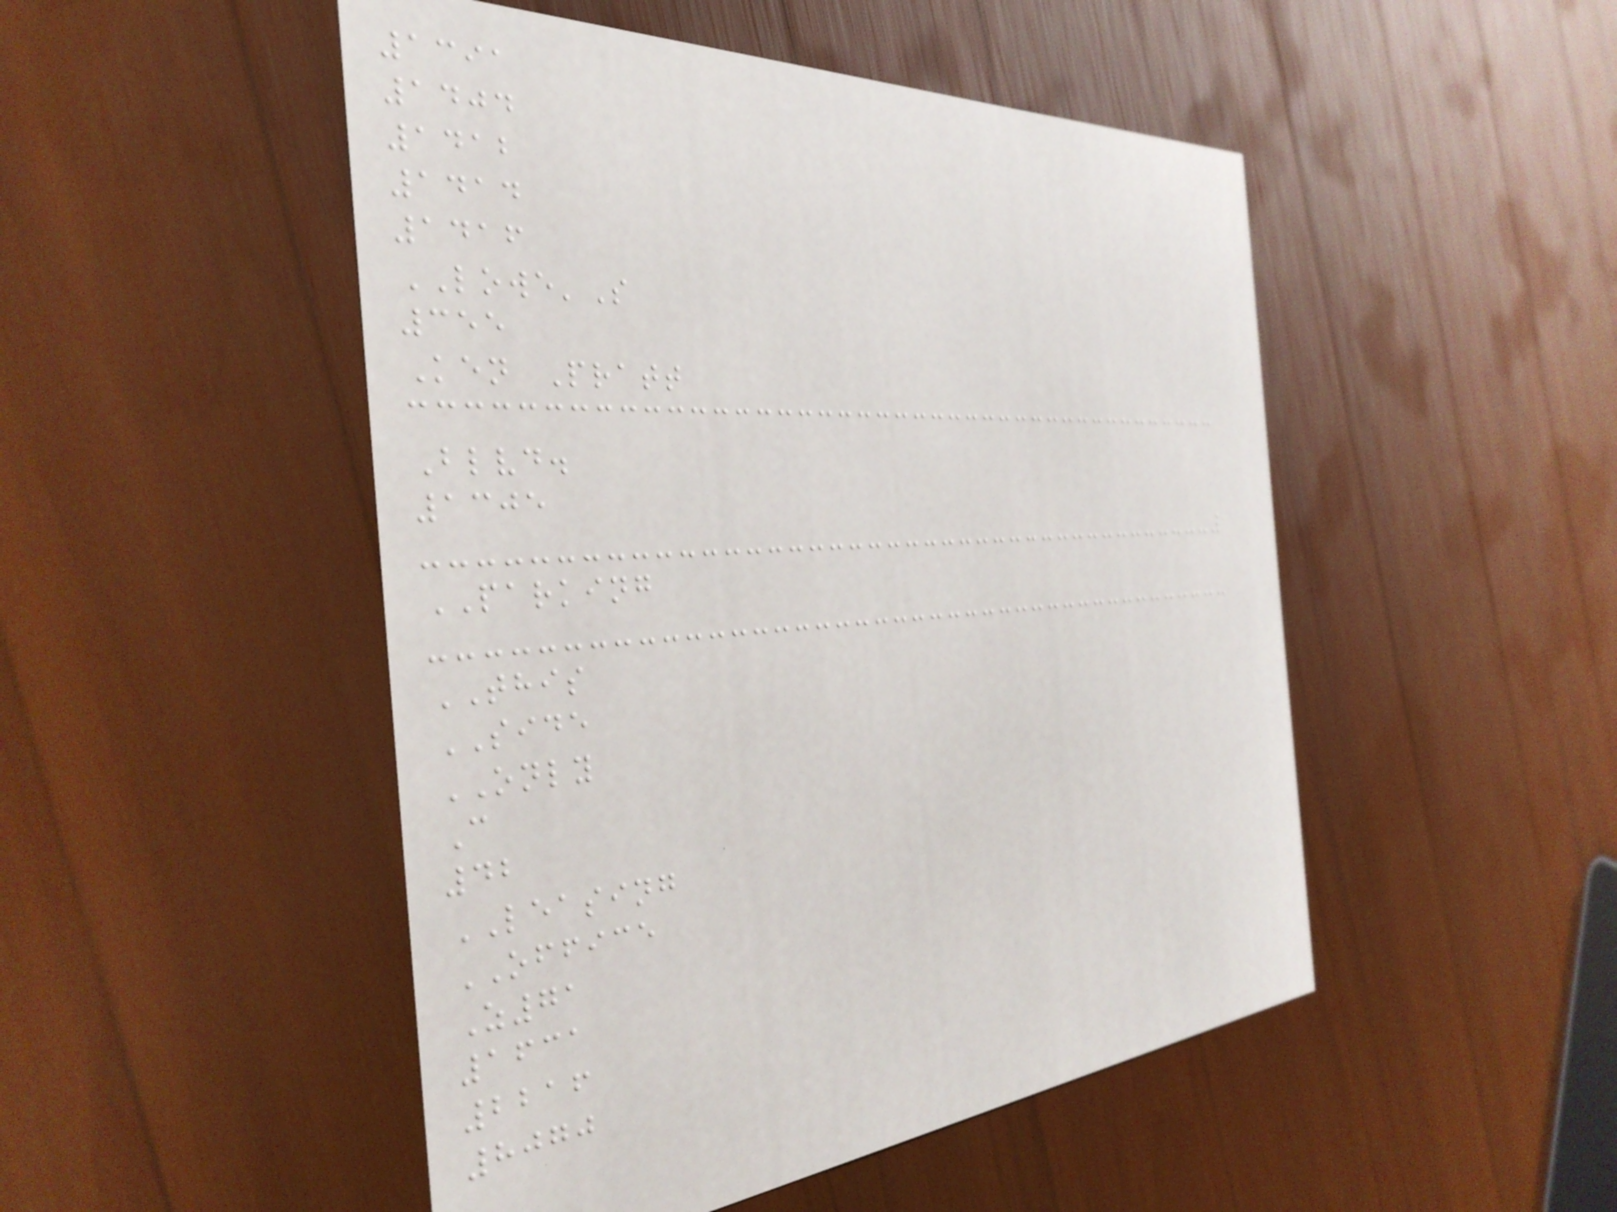1391
1404
1412
1414
1416
LOWE'S
355
Ken Pratt
Blvd.
1305
PARKING
THIS
SIDE
ONLY
C
42
LEASING
OFFICE
Z71
1631
2216
8070
